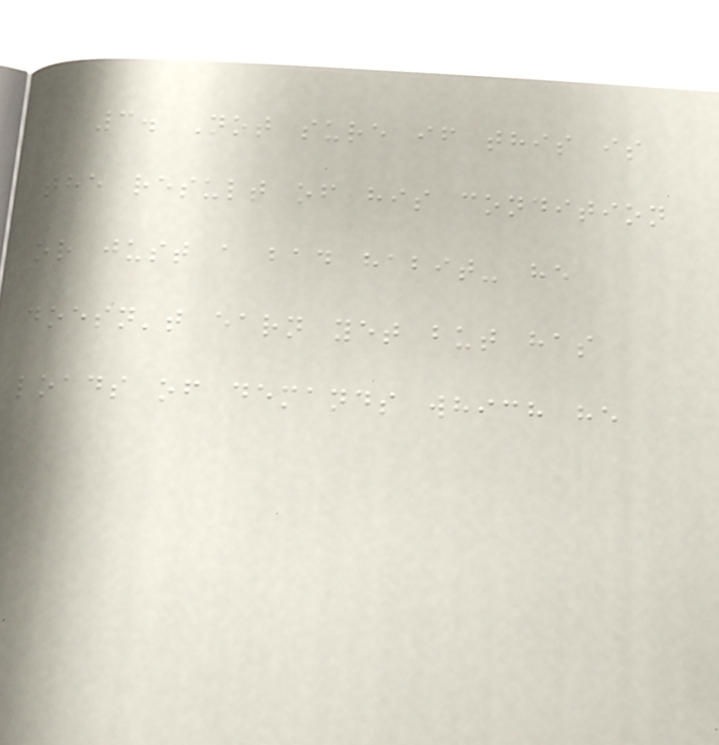3. Not sure if this is
the result of his condition
or just a bad habit- he
doesn't earn yet but has
loads of demands which he
